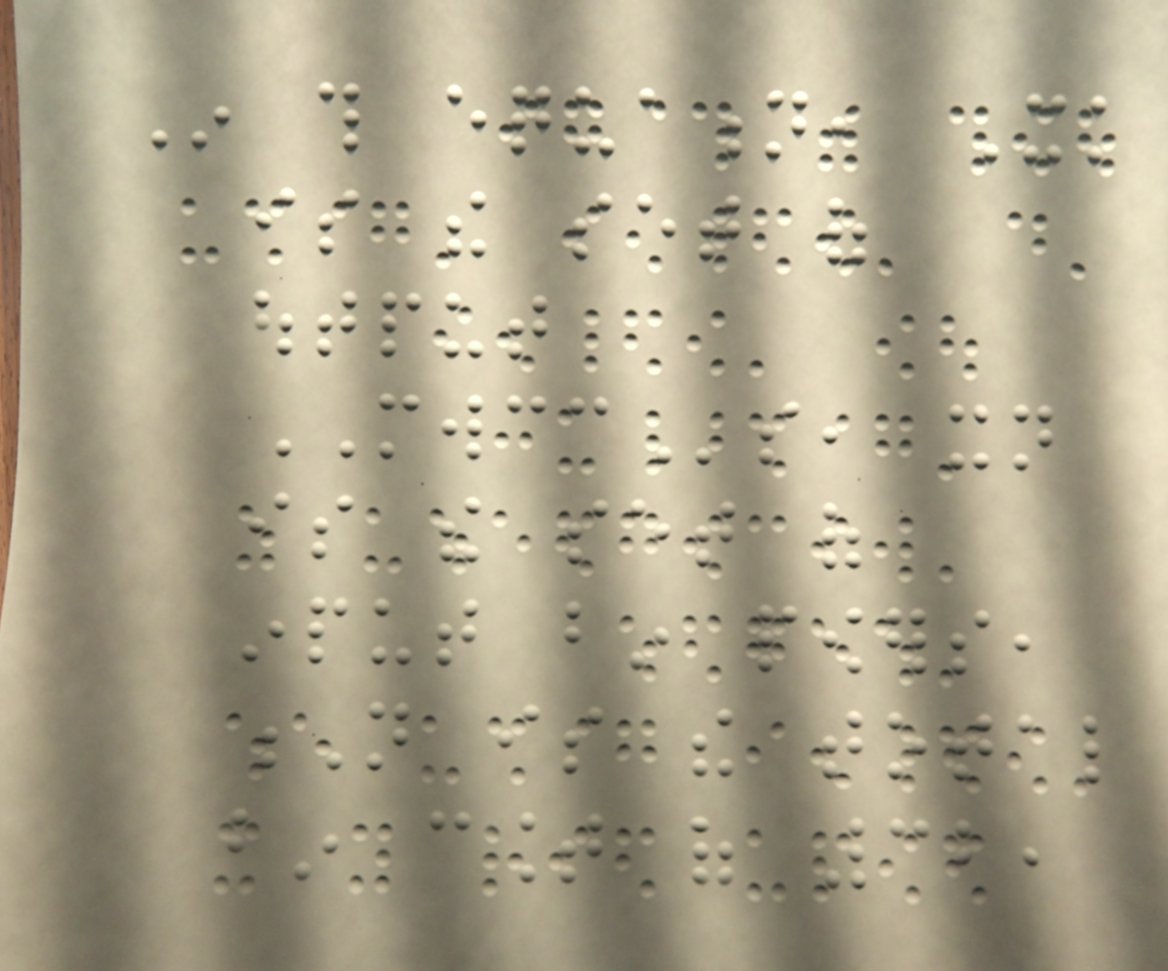In this equation, Xk
is the set of
output
MWCCs, xn
is the set of
input bin powers,
N is the total
bin count of 32,
